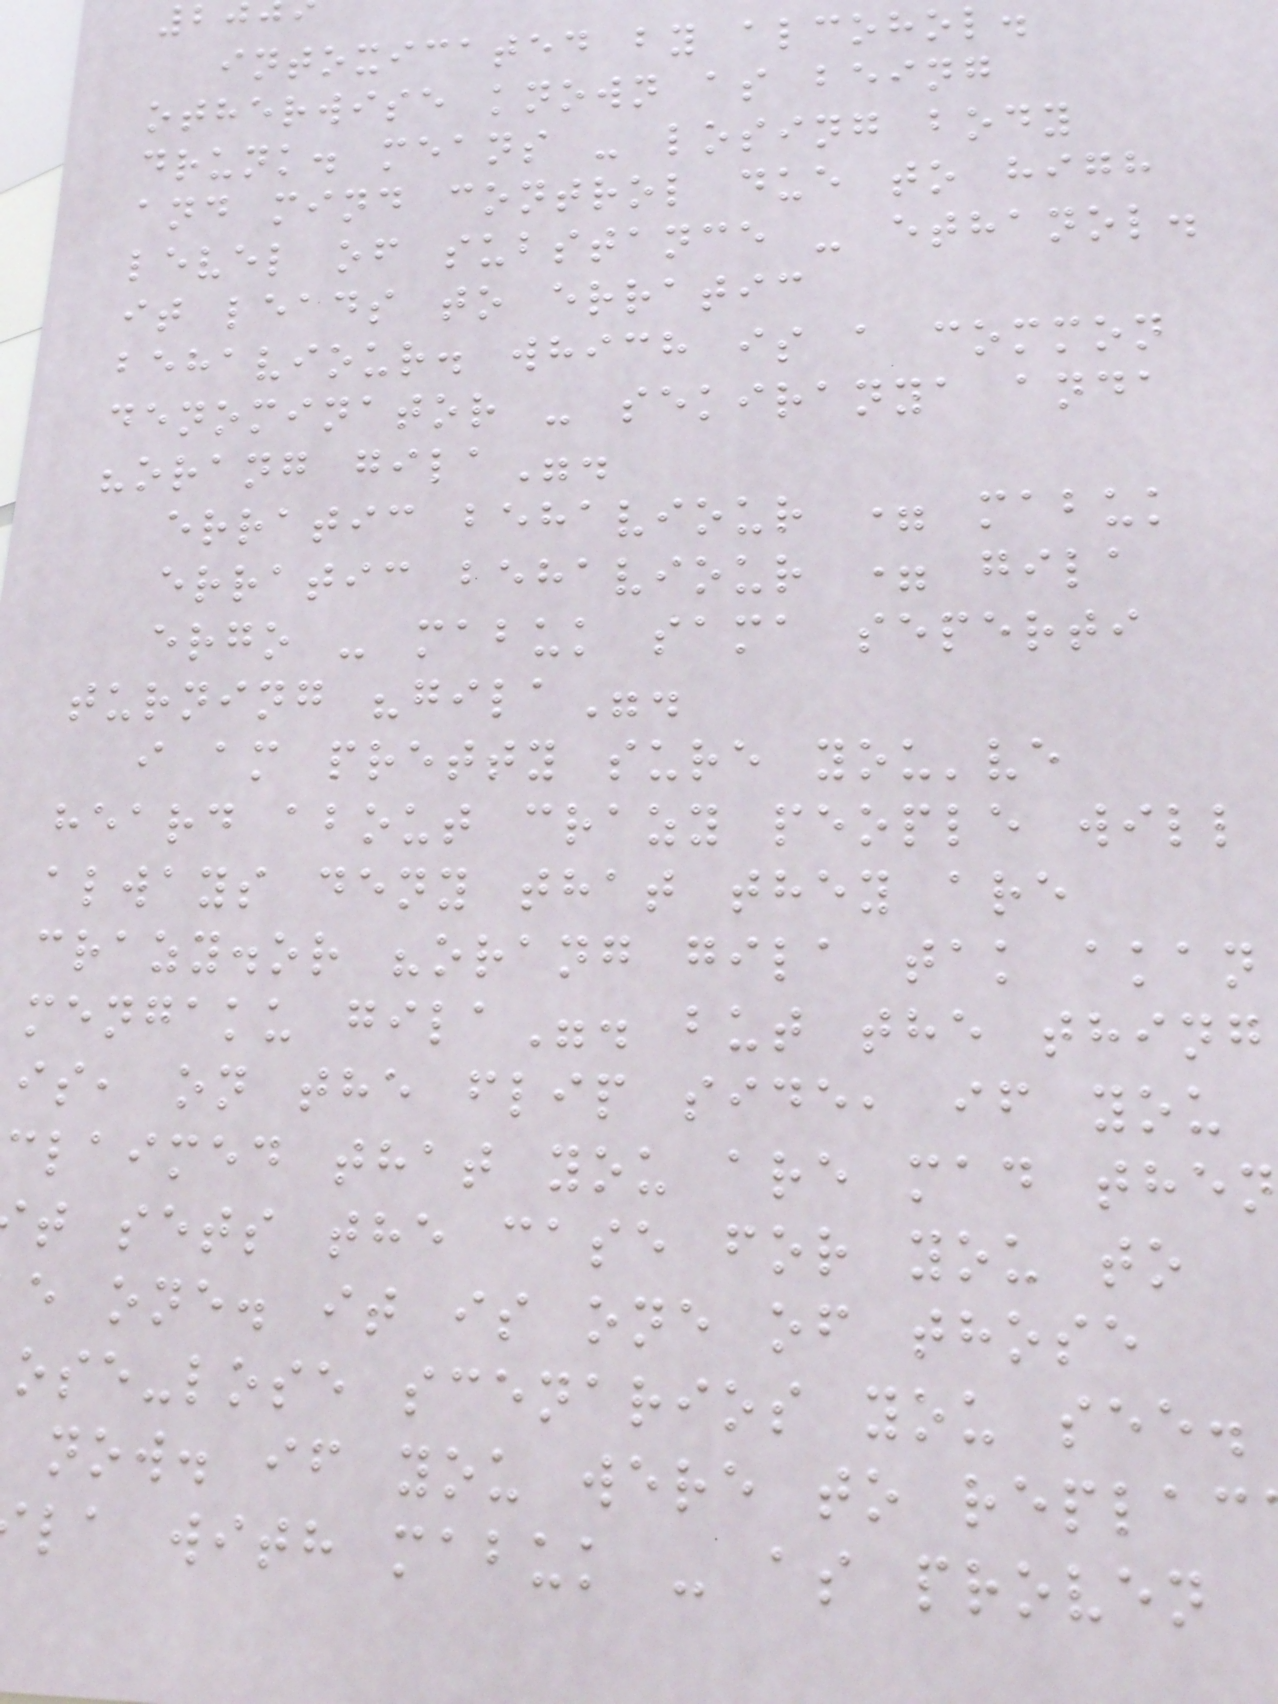intoxicated by alcohol.
otherwise known as being
drunk. means - losing body
and mind control due to high
level of substance - ethanol.
it leads to erratic
behaviour. which is a common
denominator - sekiranya anda
"orang gila".
erratic behaviour = mabuk
erratic behaviour = gila
ergo - mabuk sama seperti
turning "gila".
i am pretty sure you've
heard about crazy people will
always deny that they are
crazy.or "orang gila tak akan
mengaku gila". but the thing
is, on the flip side, if you
claimed that you are mad then
t sets the case for you to
e one. it is one of those
ose-lose scenarios you see.
now. if you were to replac
la with mabuk - as proven
